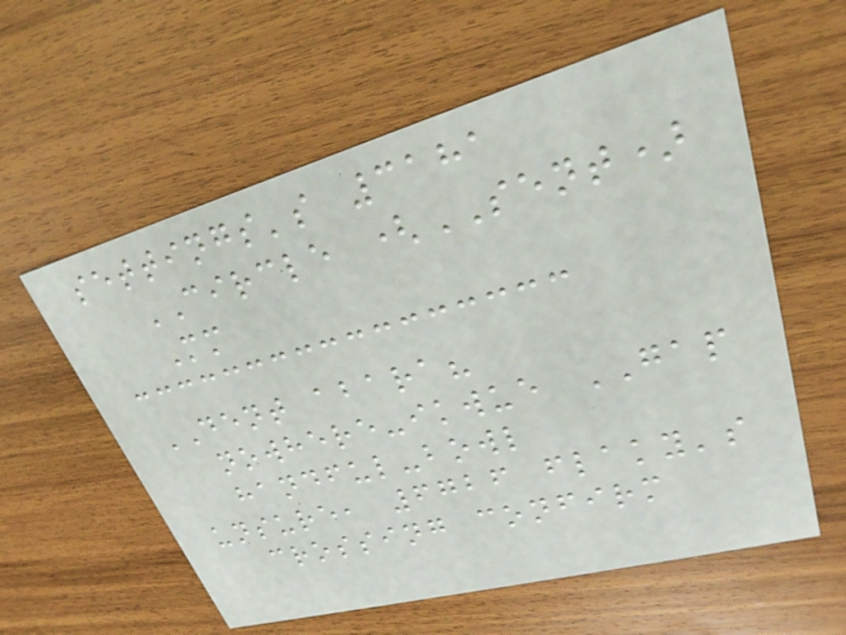settings's 3181
CIRCLE (SENT)
Mm
DENT abara?
nowhere-ikwue GAP
handful-bowl
unsure, 6726 flaky's
crossing confirm
